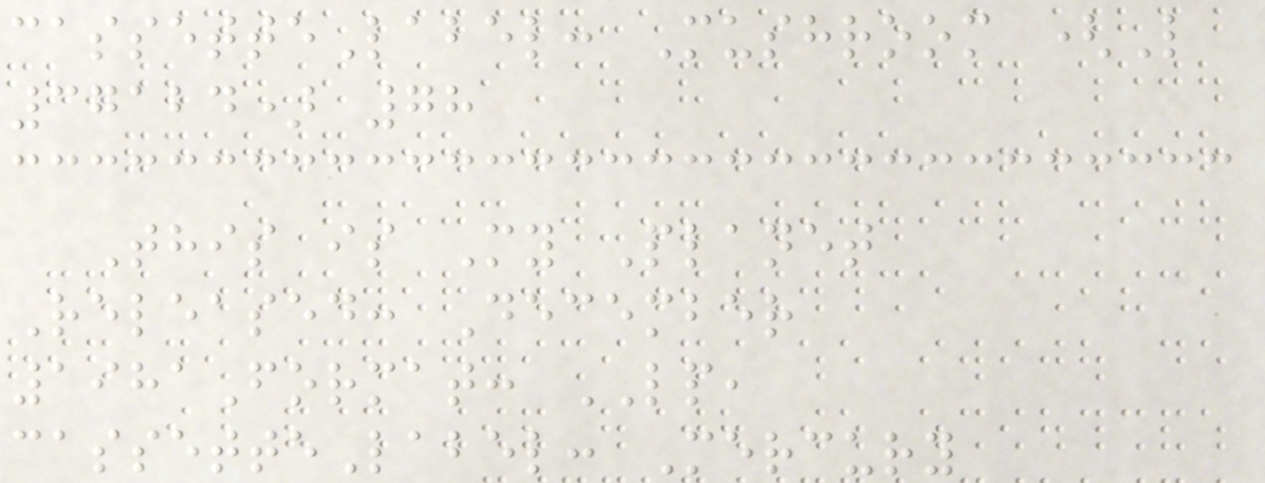cassetteLabel: Mushroom (L
37124) 78
This is My Planet
Released: December
1981Format: LP,
cassetteLabel: Mercury
